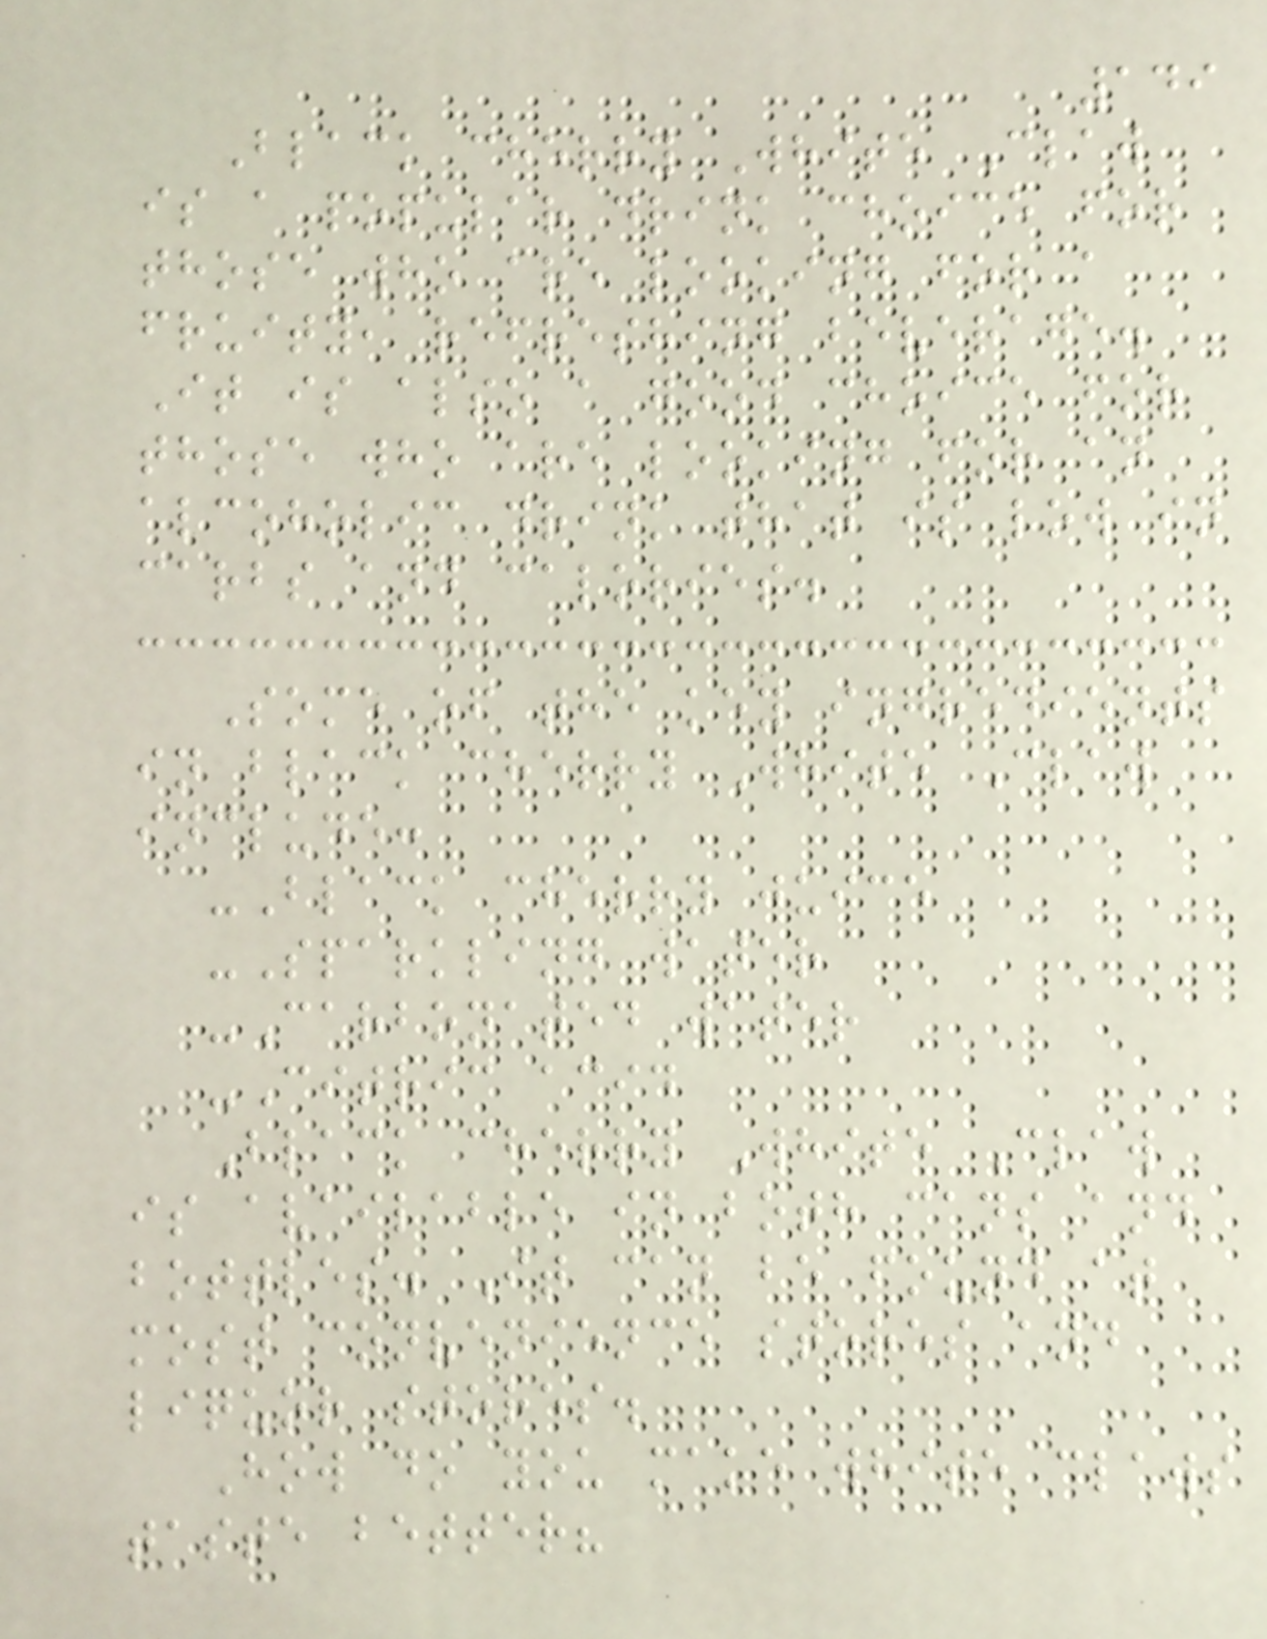149
Black cherry White Claw
is a popular drink choice for
those who are looking for a
fruity, refreshing beverage.
It is also a good choice for
those who are looking for an
alcoholic drink that is low in
carbs and calories.
Some of the key ingredients
in black cherry White Claw
include:
-Black cherry juice
-Sparkling water
-Carbonated water
-Citric acid
Black cherry White Claw
is available in both cans and
bottles. It can be found at
most convenience stores and
liquor stores.
How do you make white claws
taste better?
